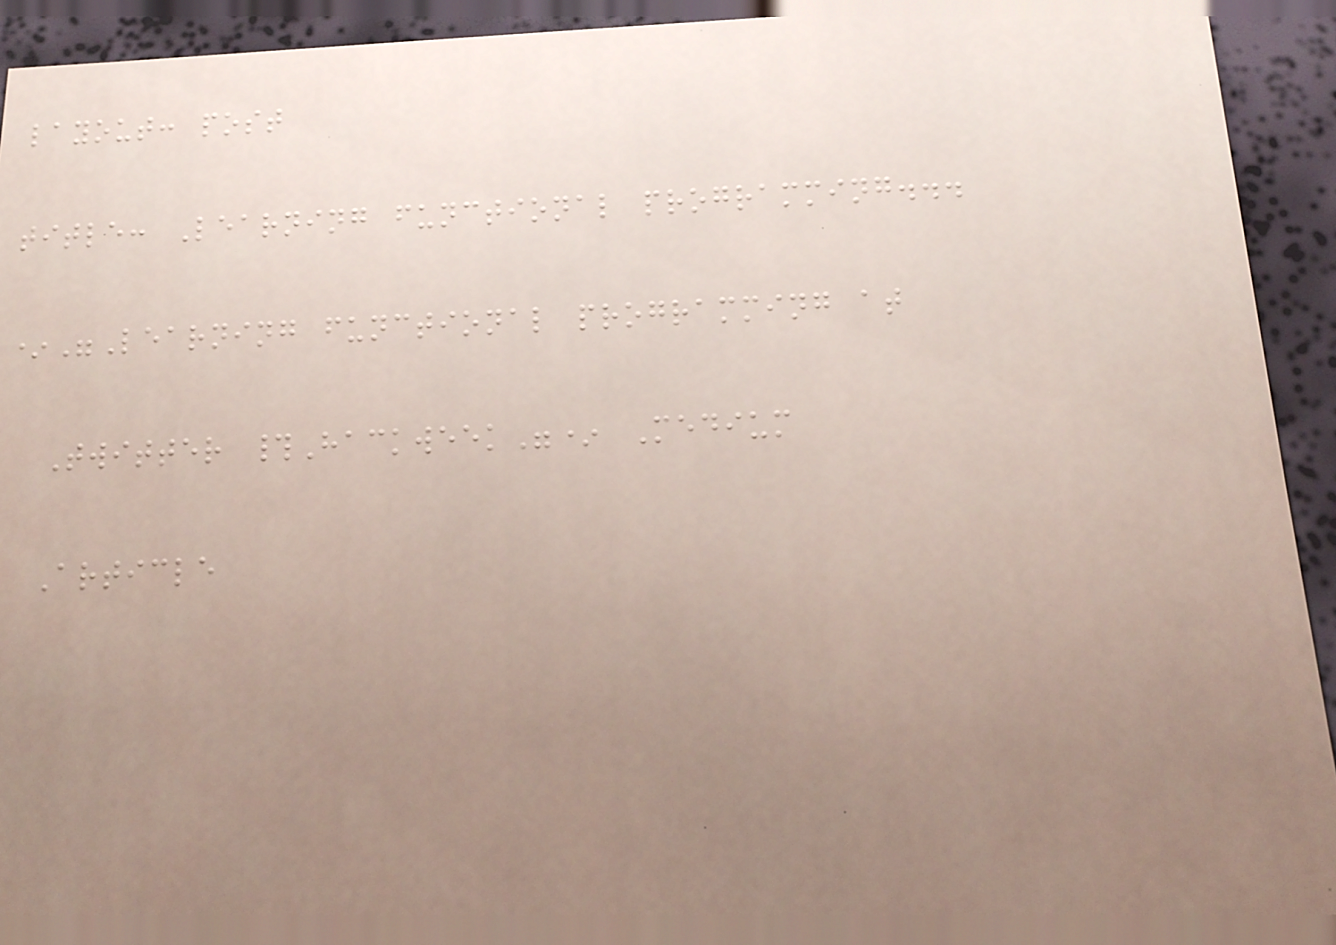layout: post
title: Learning functional programming...
*"Learning functional programming at
Twitter #Hackweek"* Medium
Article
